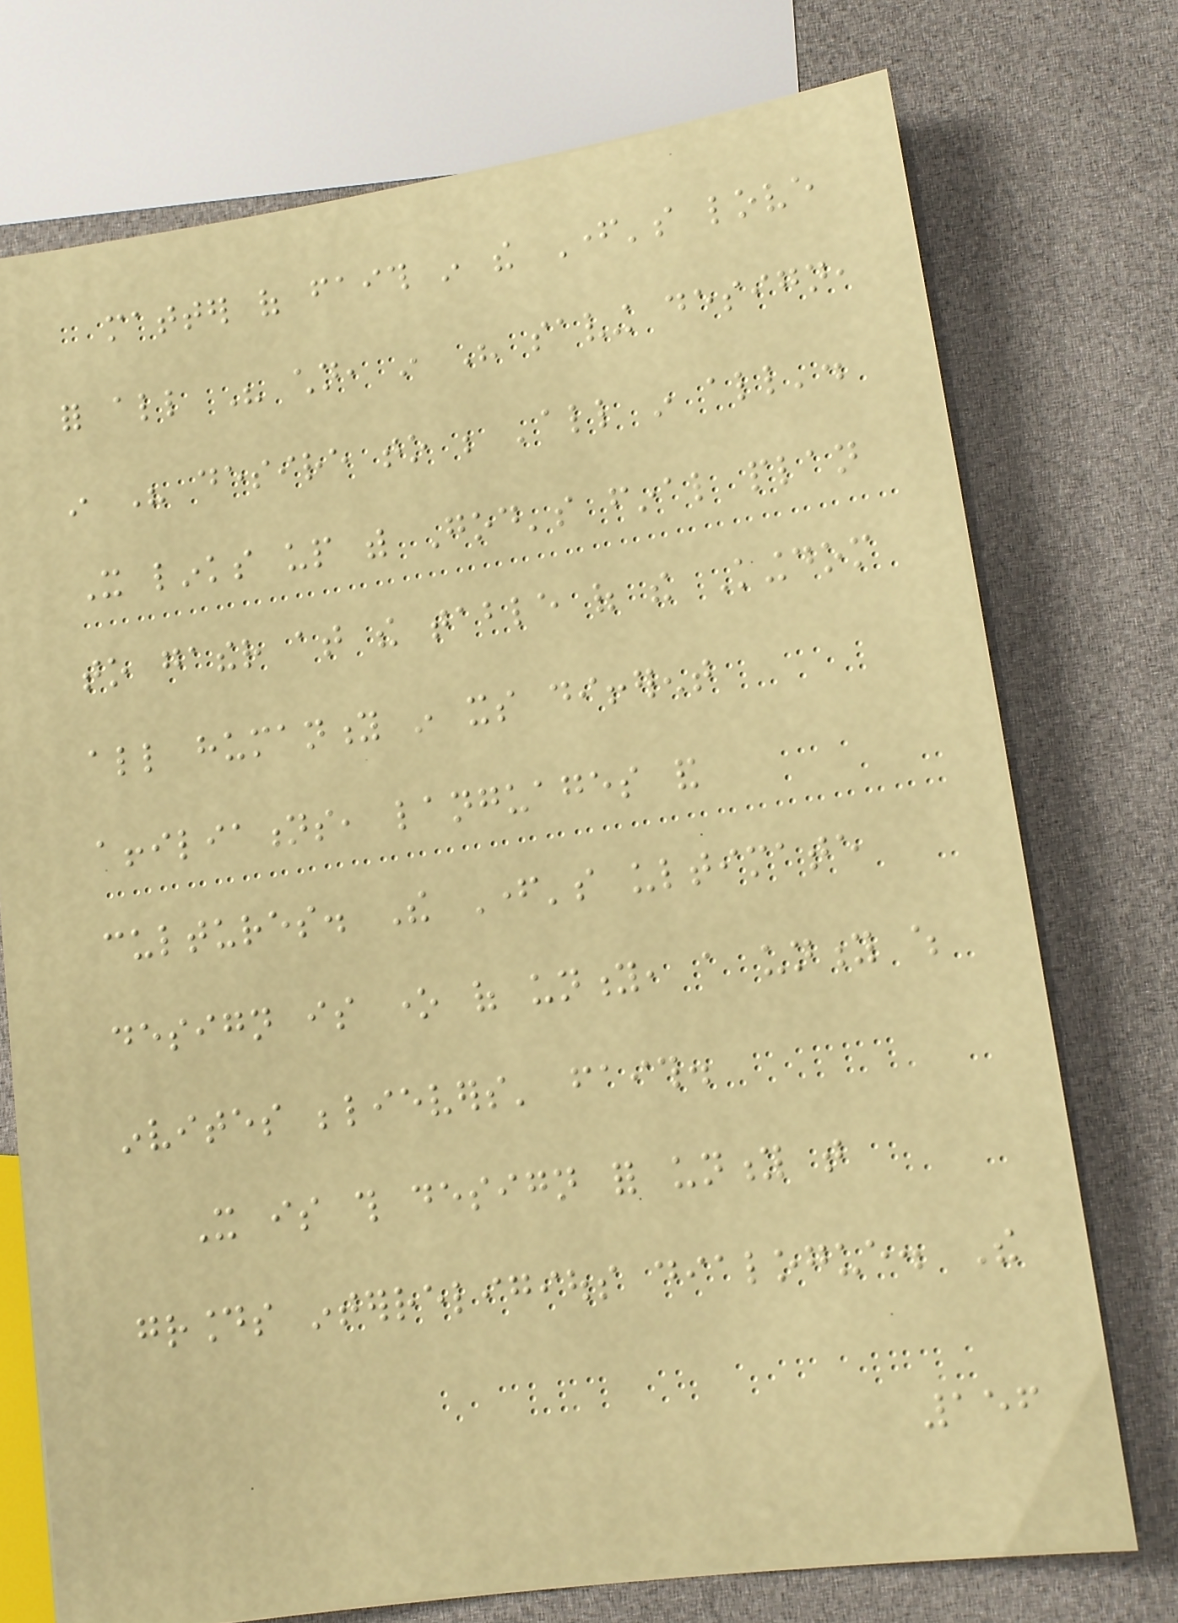matter of faith in the Father's love
for all His children, in His saving design,
in His desire to be 'all in all'.
It links up with God's final plan
to gather at the table of the Kingdom
all humanity in its different
affiliations, languages and
cultures. The Father's ultimate
design is one of unity, a unity which
invites believers' faith.
It is this design for unity that
grounds interreligious dialogue. The
156
